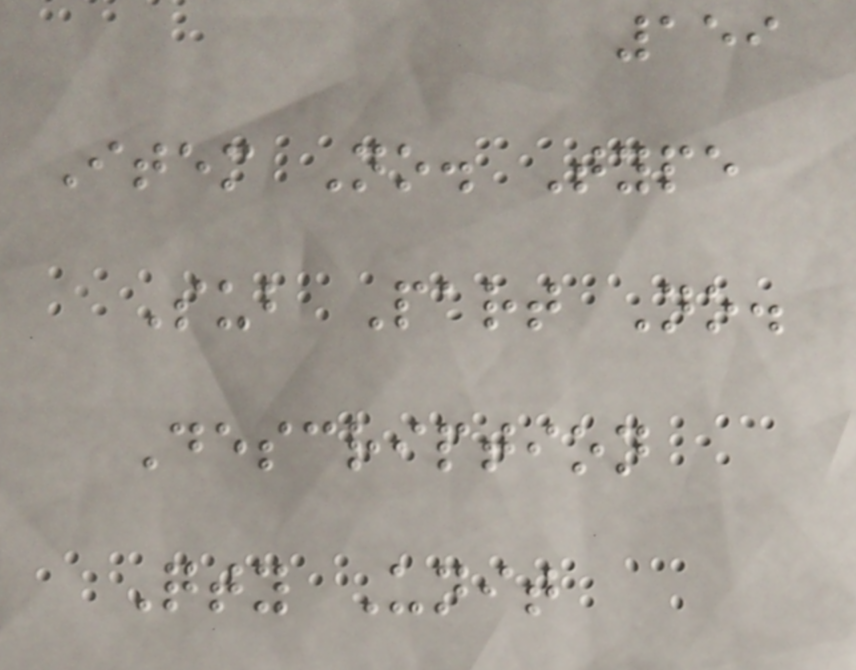159
Item No. Type
Sub Part No.
Description
Qty Unit
